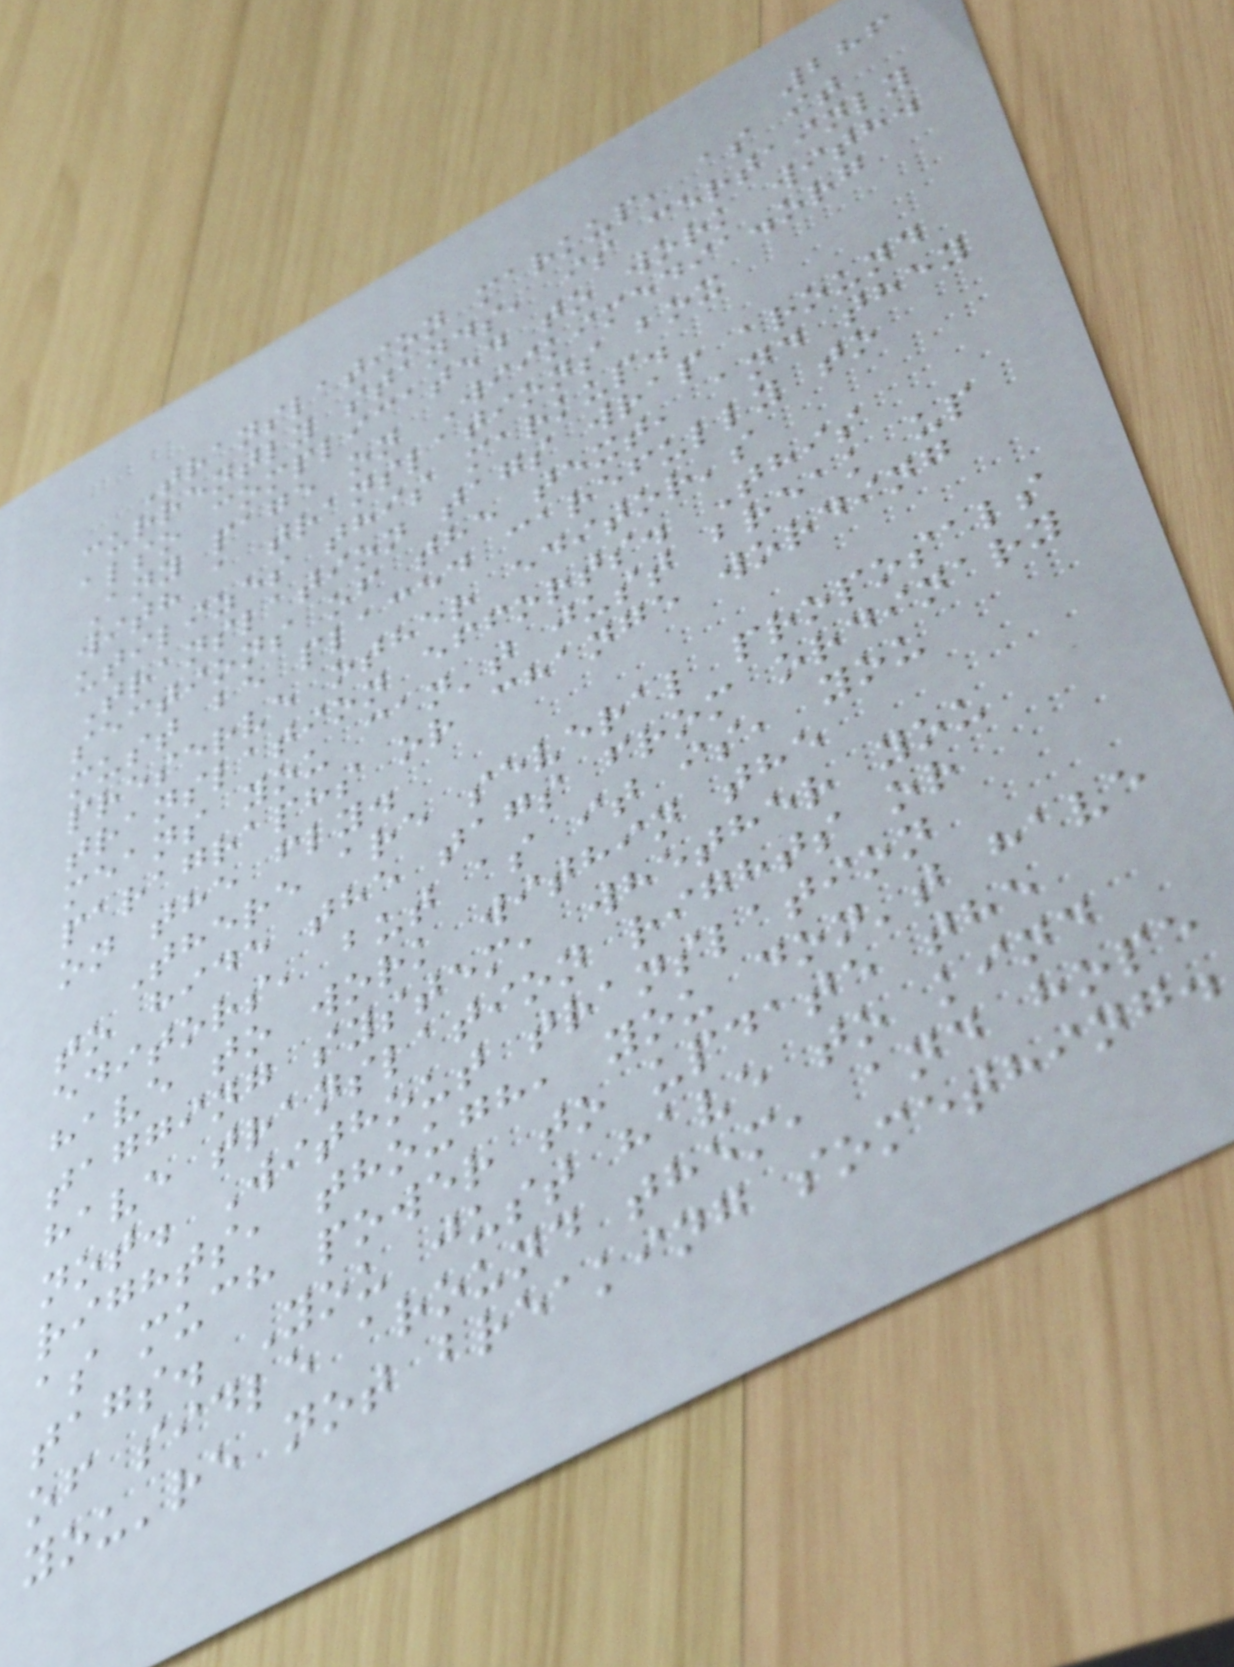286
Translation markup, as it
currently stands, is certainly
also complicated to work with.
Any page on Wiikimedia.org
with a translations box
utilizes this markup.
Translation tags wrap around
sections of the text, and they
must be placed carefully to
preserve other editor's
translation efforts. This
means you can't just break up
paragraphs or change wording
on the fly.
There are several proposals
to hide the tags from ordinary
editors, but as it is, you
have to work within the
tagging system, whether you
have translation rights or
not. Without translation
rights, though, you don't have
as much power to update the
tags. You just have to kind
of sidle around them, and hope
you're not breaking something.
